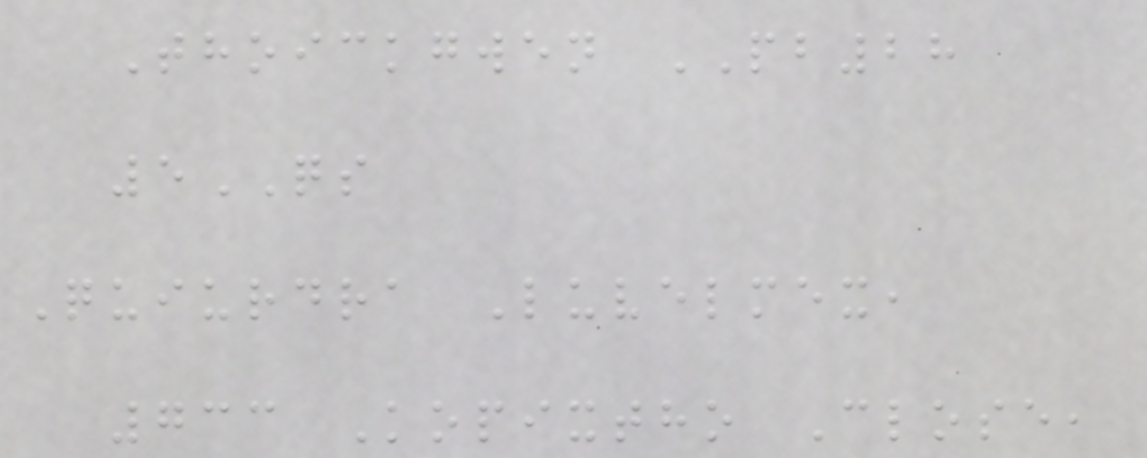Thoickgwen PB28
5QS
Quiurdra Luvelmex,
733 Kopixtho Close,
